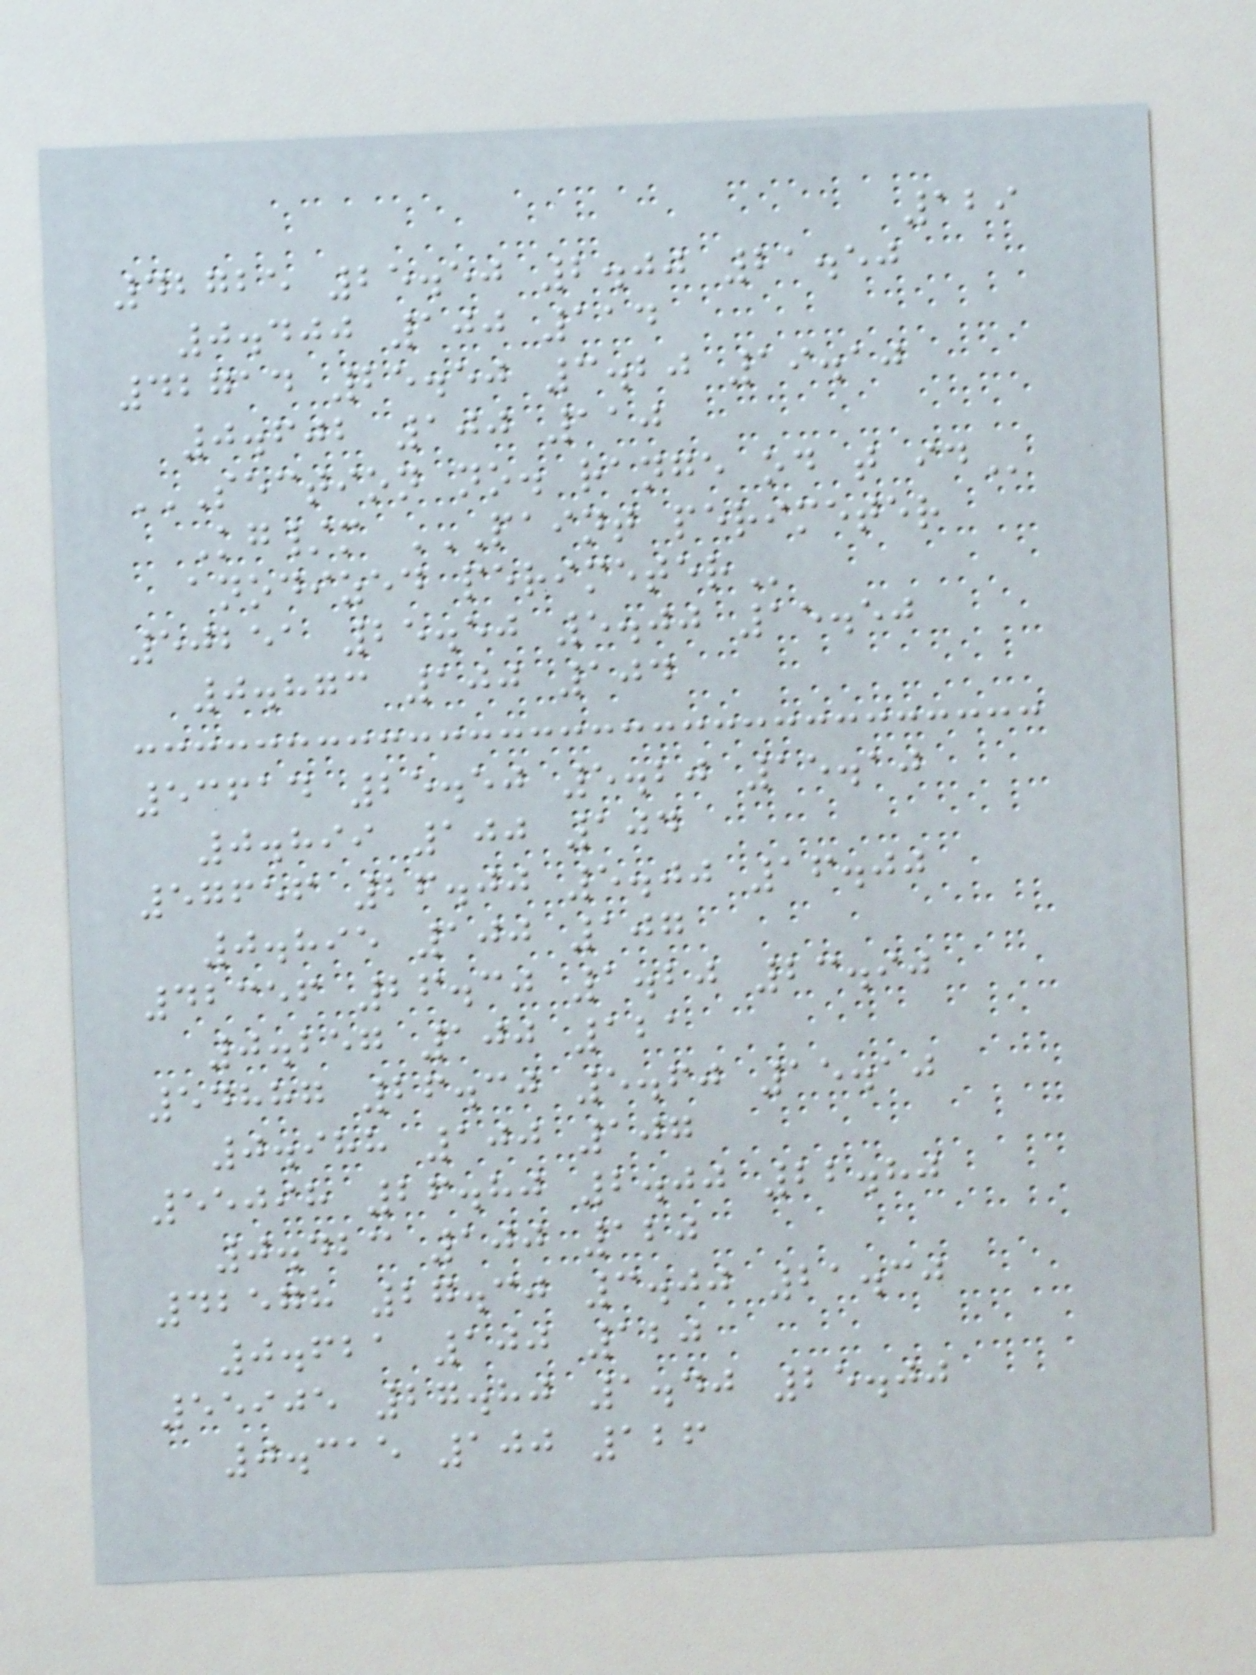129
42725 25.50 2.00 21.50
0.400 100 114
42714 25.50 3.20 19.10
0.602 100 110
SECTION NO. RANGE OD T ID
Kg/m PAINT PERIMETER
ANODIZED PERIMETER
50251 25.50 5.00 15.50
0.873 100 104
53614 25.50 5.20 15.10
0.899 100 104
57656 26.00 5.00 16.00
0.895 100 107
42356 26.30 1.20 23.90
0.257 100 121
54887 26.30 5.60 15.10
0.988 100 107
55098 26.80 2.00 22.80
0.423 100 120
42578 27.30 3.00 21.30
0.621 100 120
55905 27.80 1.40 25.00
0.315 100 126
